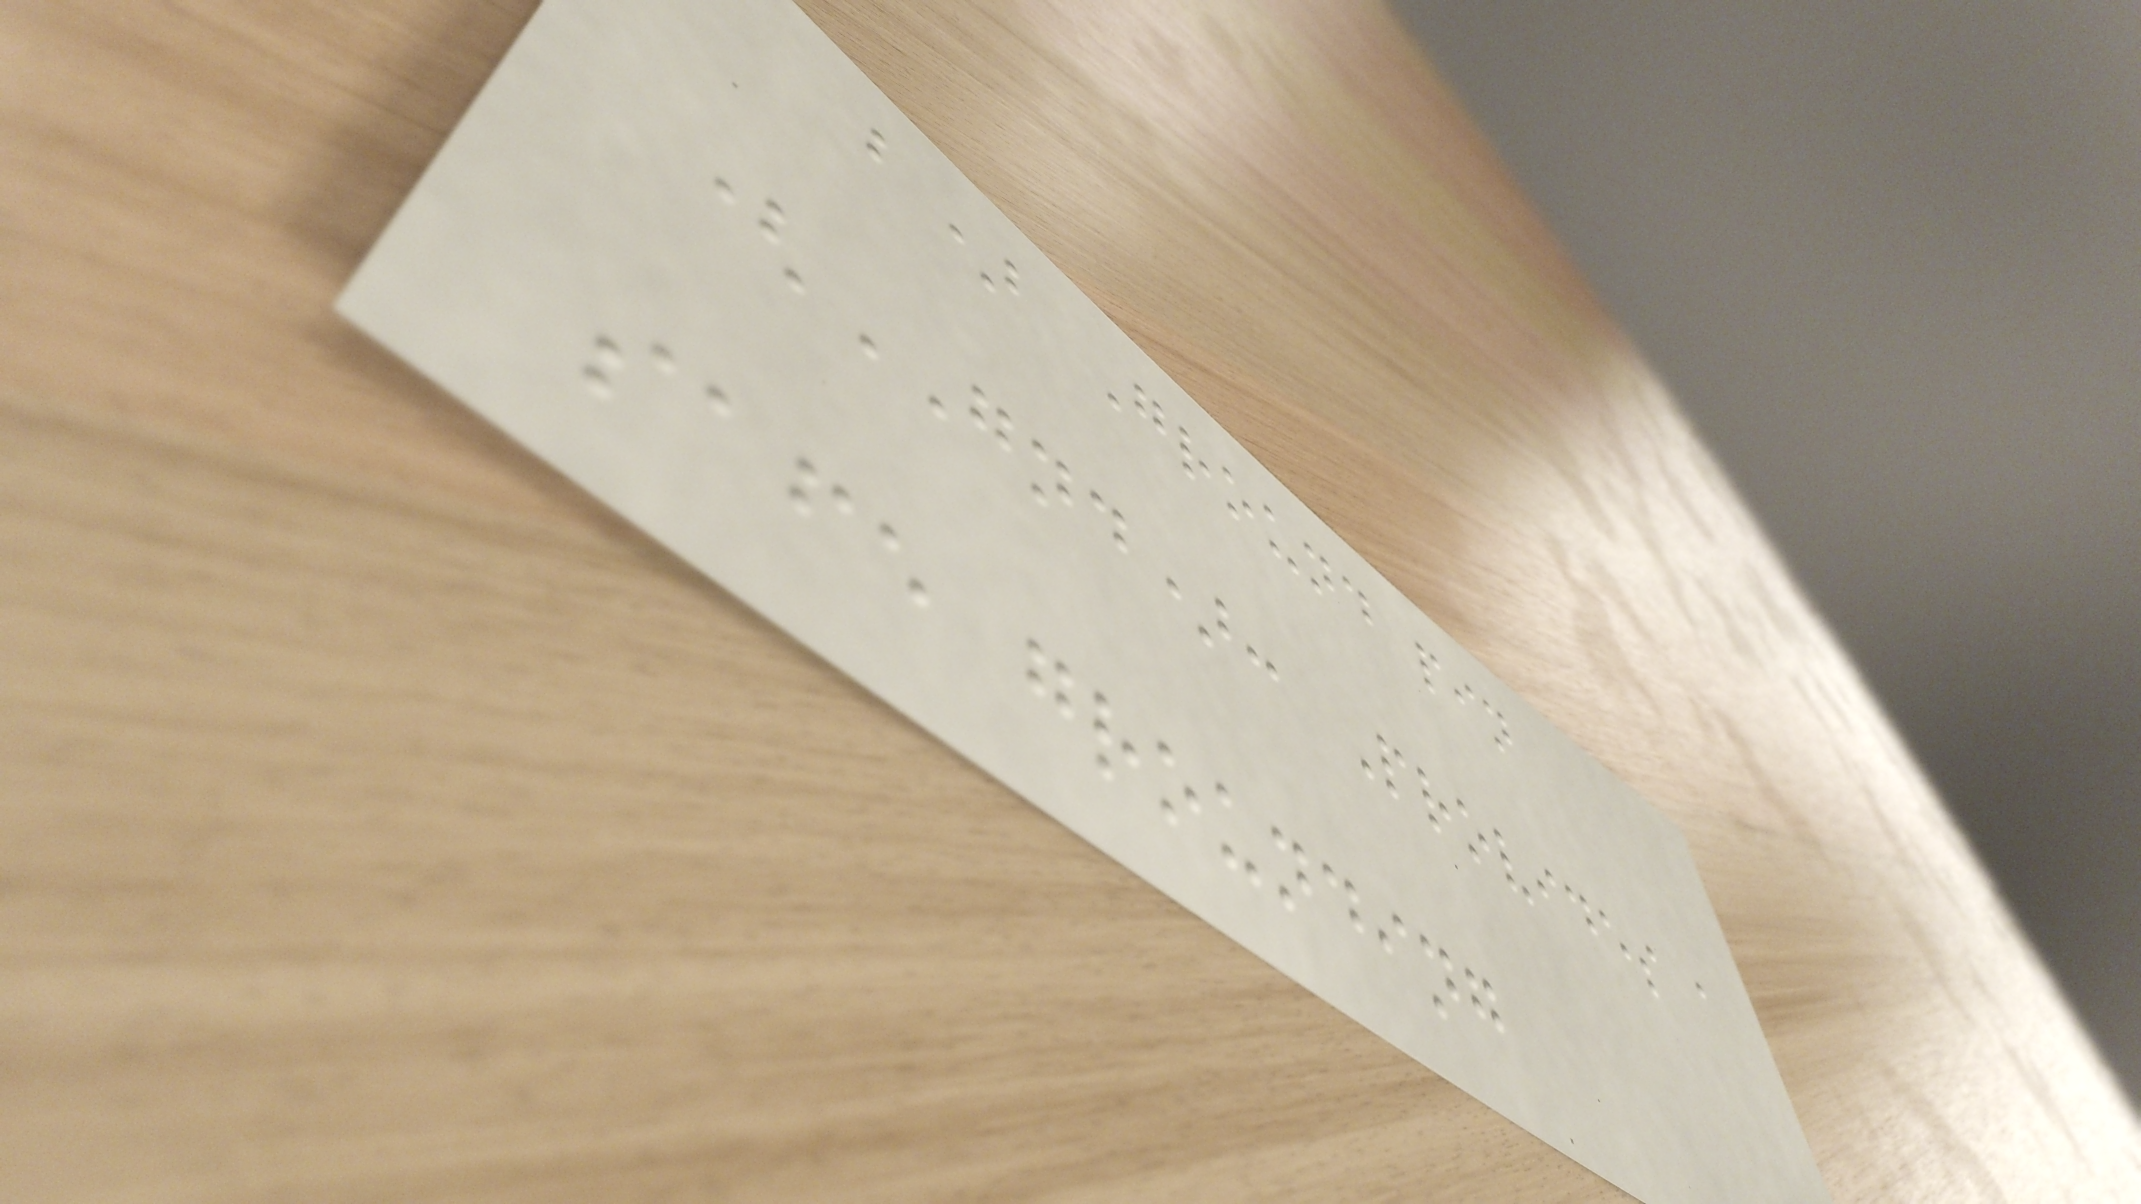b) Ground pin
(GND): Provides a
safe grounding
